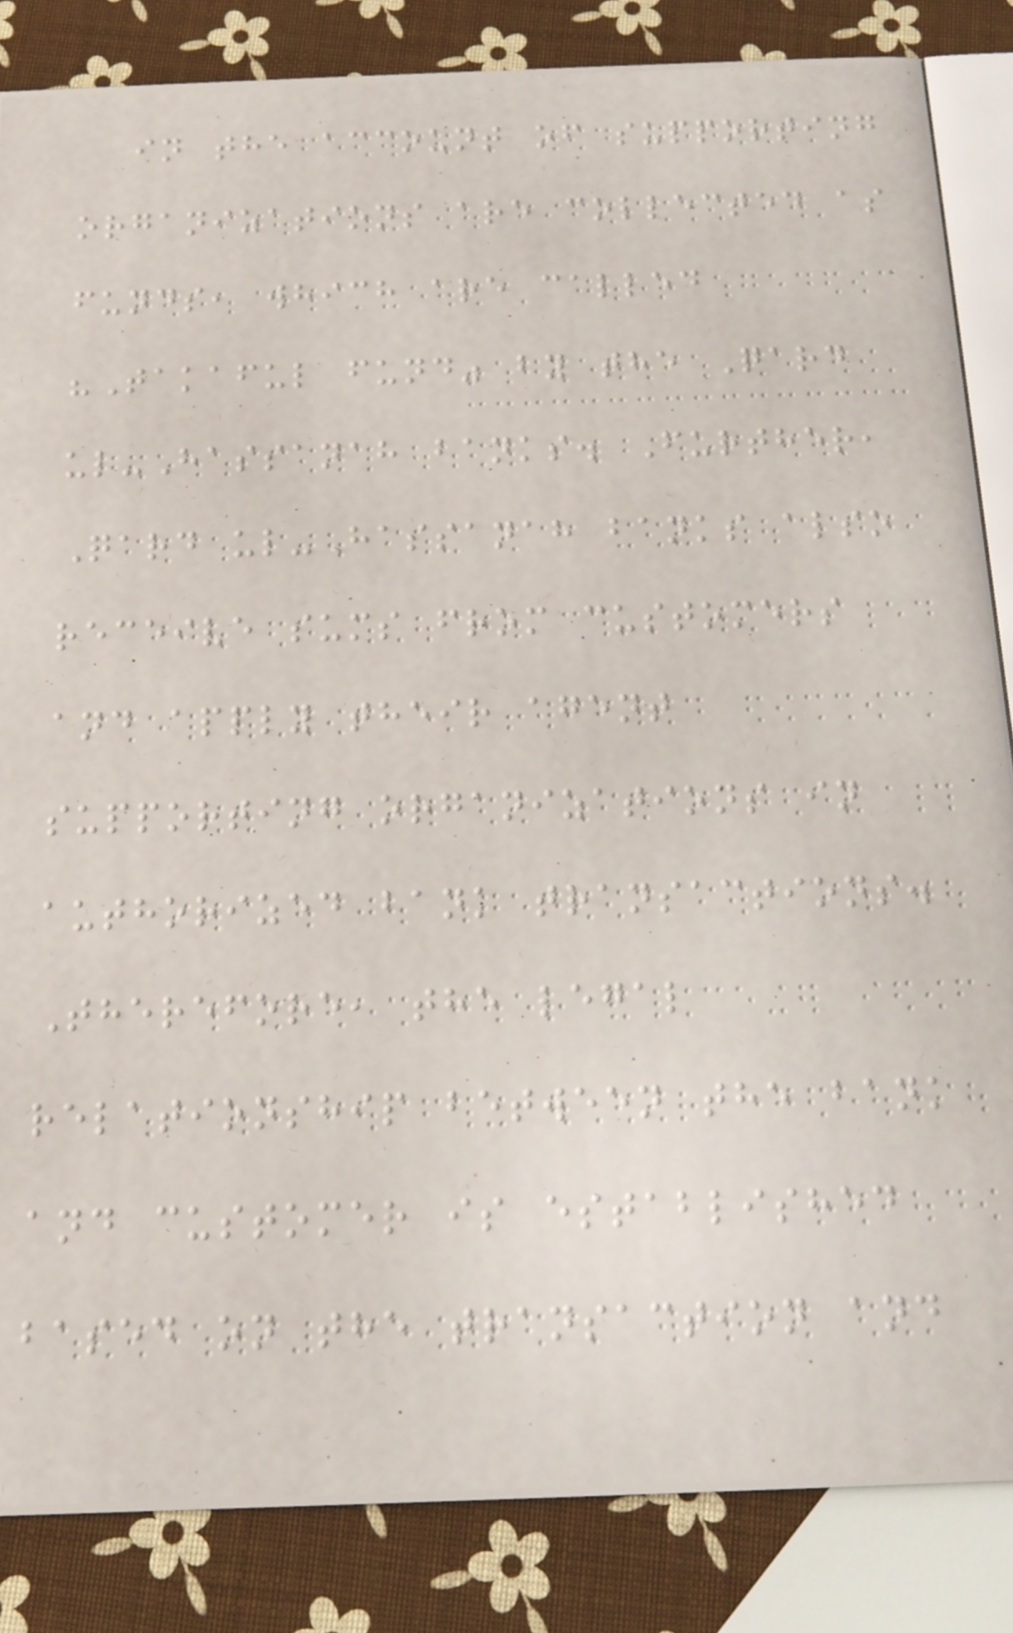in the account of supporting
organizations are collected as
funds, which are called
"Takaful fund" by the Qard
ul-Hassanah banks. Further,
Qard ul-Hassanah banks also
receive sums from customers
and apply their agent
supporting organizations in
authorized bank transactions.
Therefore, the legal
relationship between the bank
and customer is established
based on the transaction and
